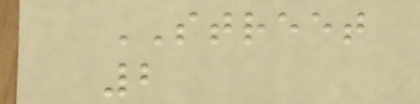STREET
2
